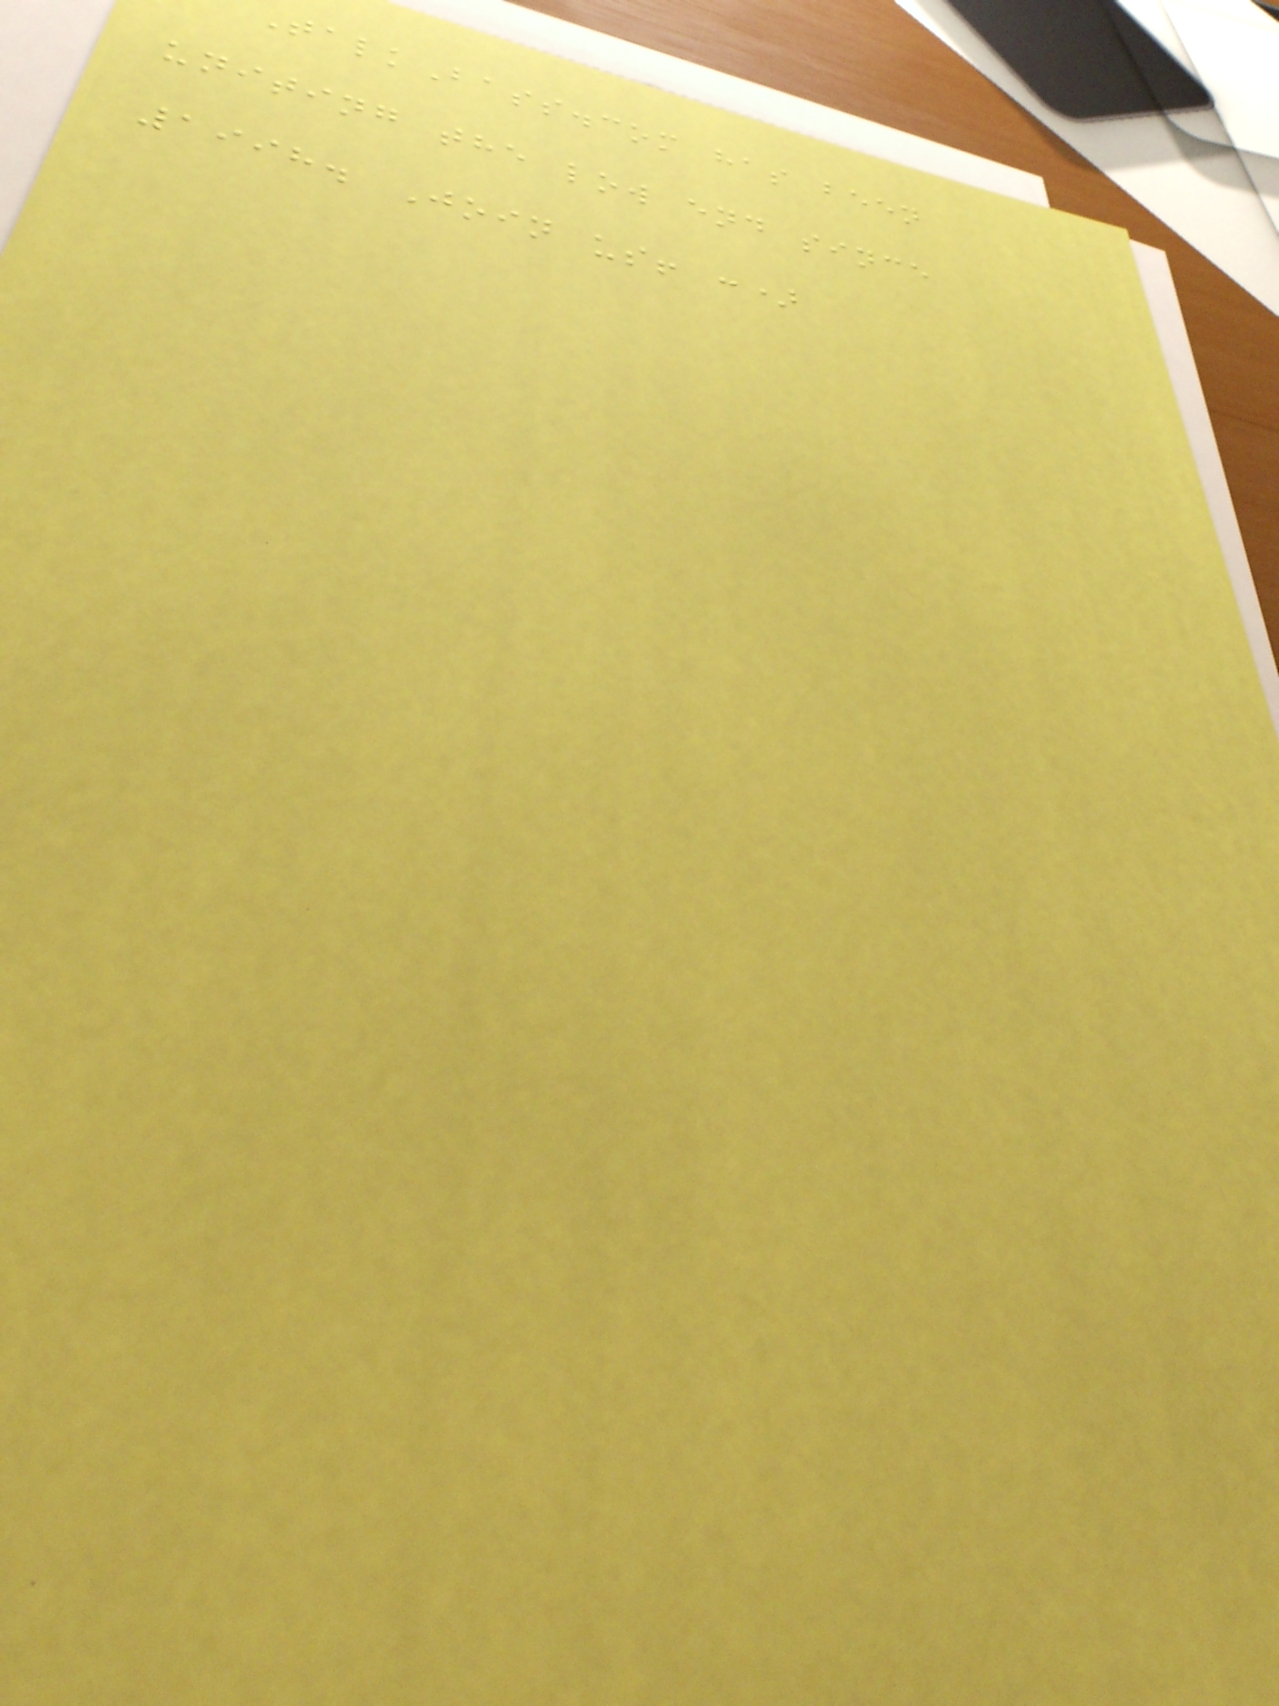TalkBass.com has been
uniting the low end since
1998. Join us! :)
